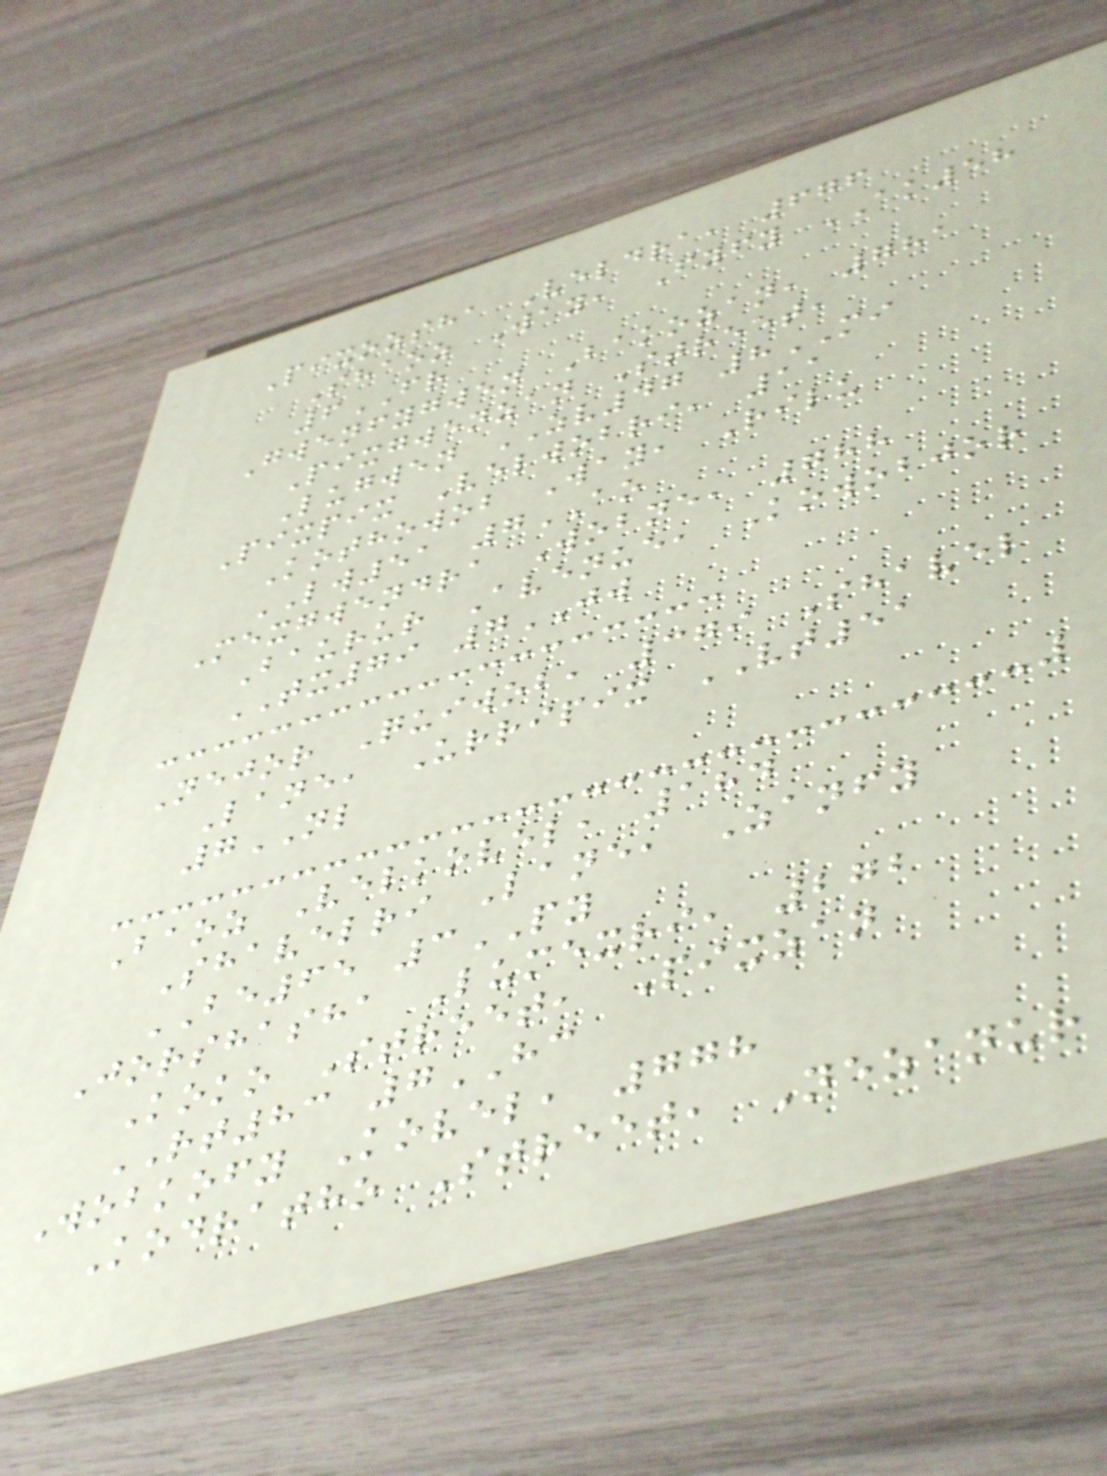Pixozsha Veldra, 676
Shaoz Way, Fyfy AK58
6FR
Gwenfygwen Bakozan, 781
Pixgwenzan Street,
Lugwen ZV47 8MI
Pixpix Velwobri, 11
Kothowob Way, Rilu
LW51 7AO
Mexgwendra Wobne, 788
Baurur Avenue, Kowobjor
TX79 7JW
Nejor Quiwob, 379 Shavel
Lane, Urripix VT51
7NL
Baoz Velkovel, 184
Shavelri Lane, Zanfy
BE65 3PY
Jorshasha Lumexri, 272
Koko Street, Pixzan
RT83 7HC
Wobkofy Kovel, 778
Kodratho Street, Nezanur
